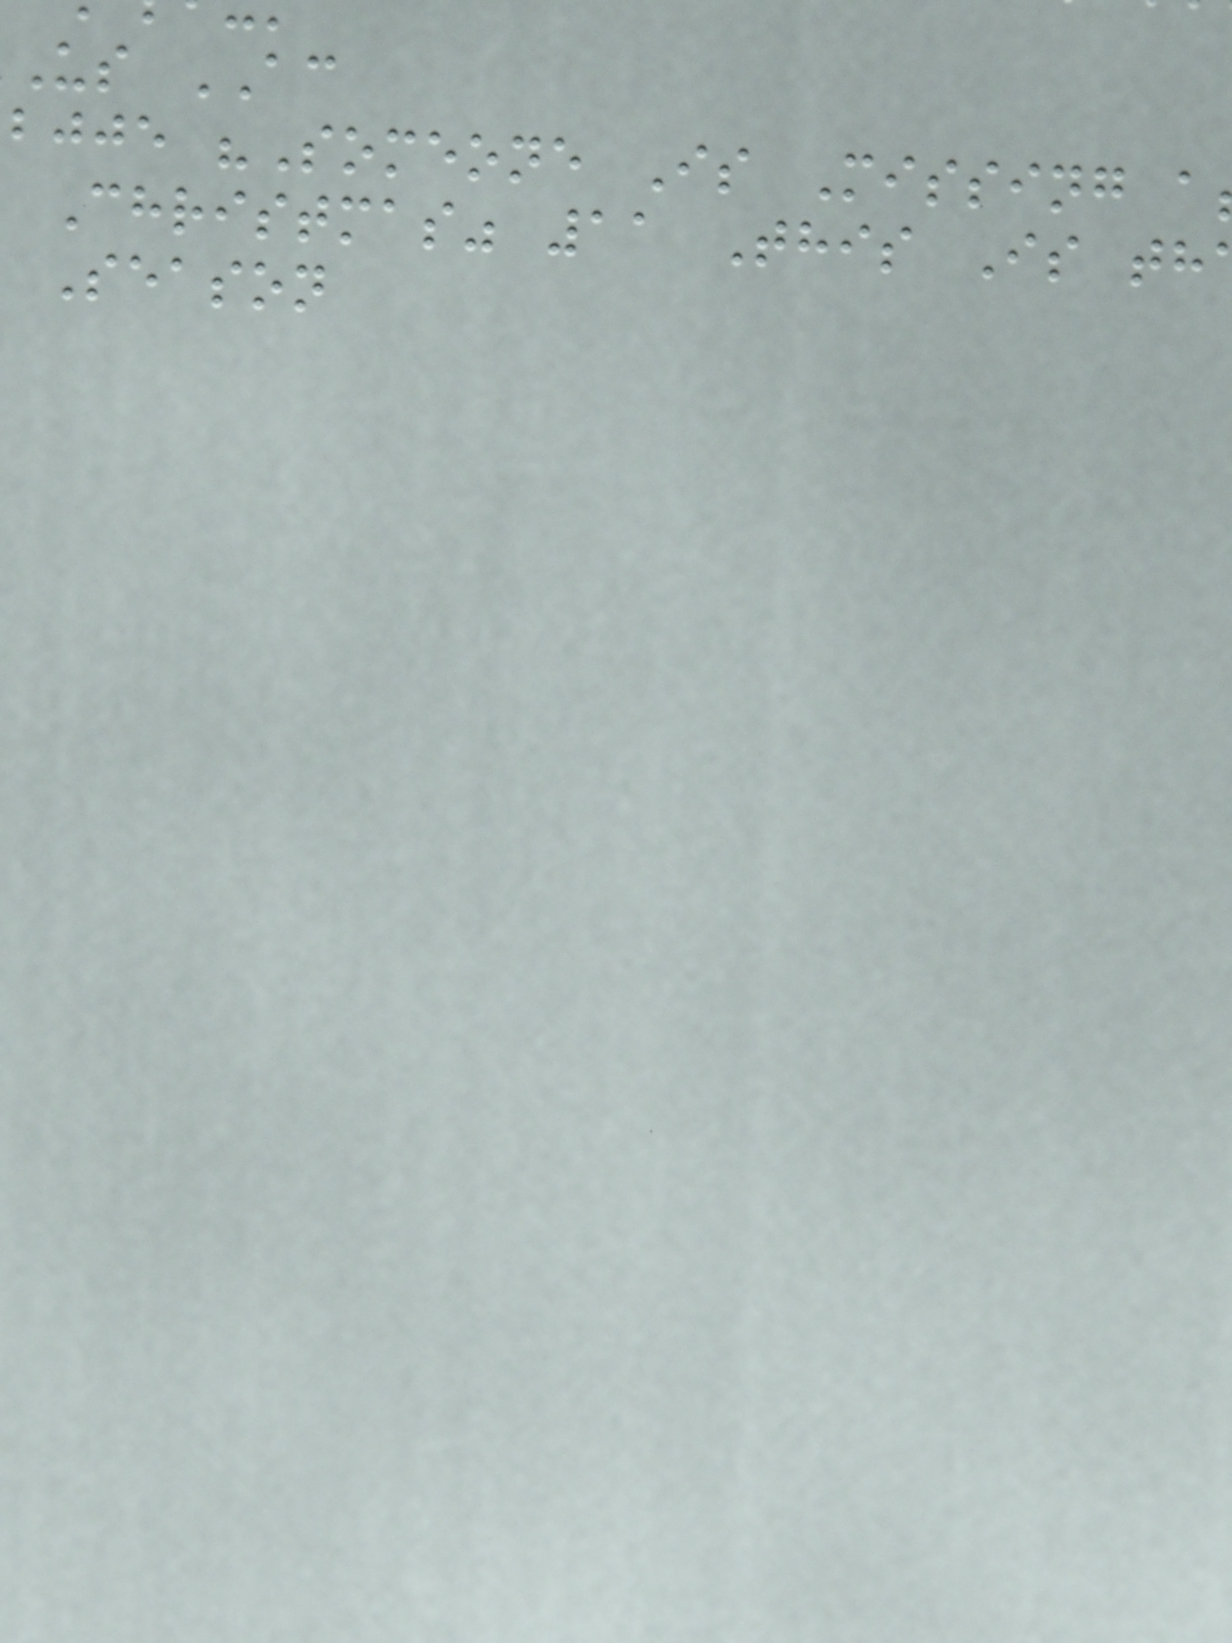us AC
bjje "Someone Is Missing a
Christmas" 11 This Is th
Season
